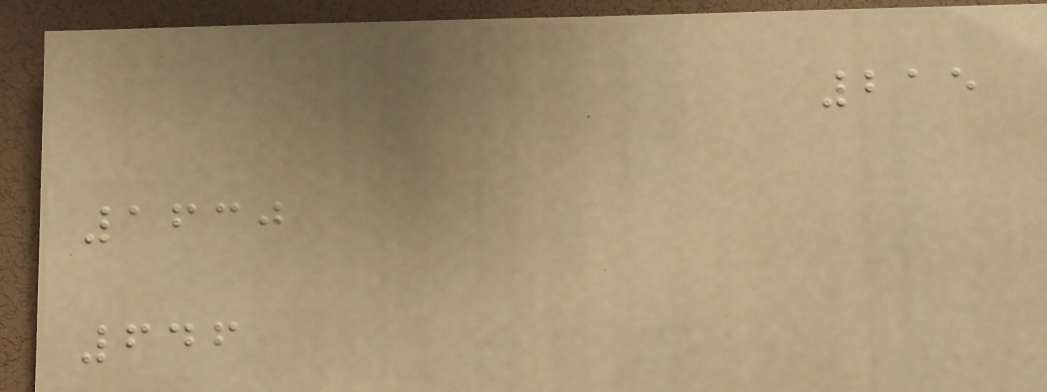215
1630
646
